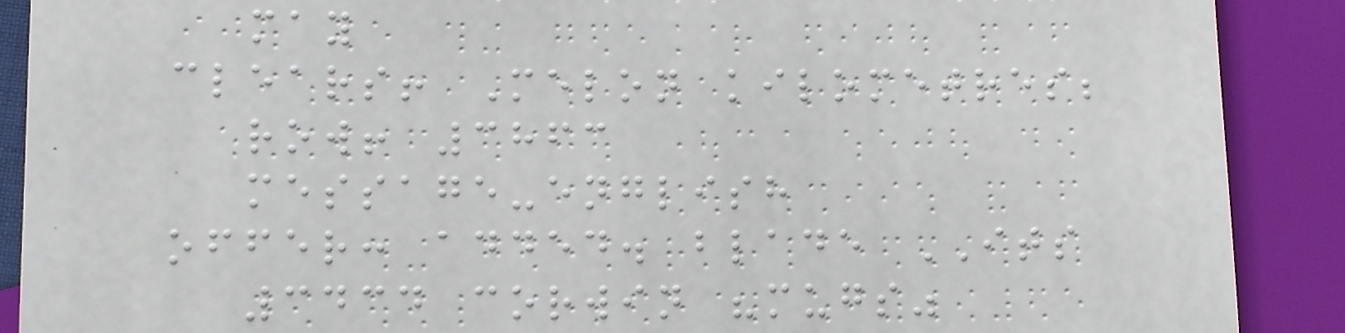may
clears! Melon kilometres;
row! 3863
message-english
offer: added. blade ITS
3434 corwin "mugs"
